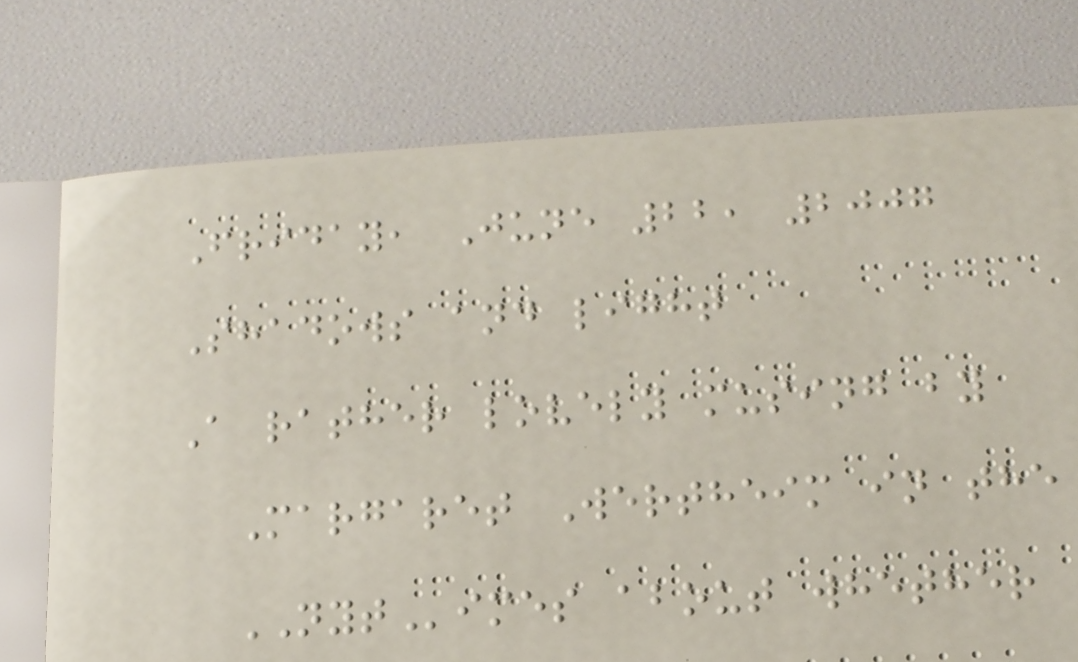Friday, June 22, 2007
Shadows and light
A rather lovely musing by
Margaret Wertheim in the
NYTimes about whether
